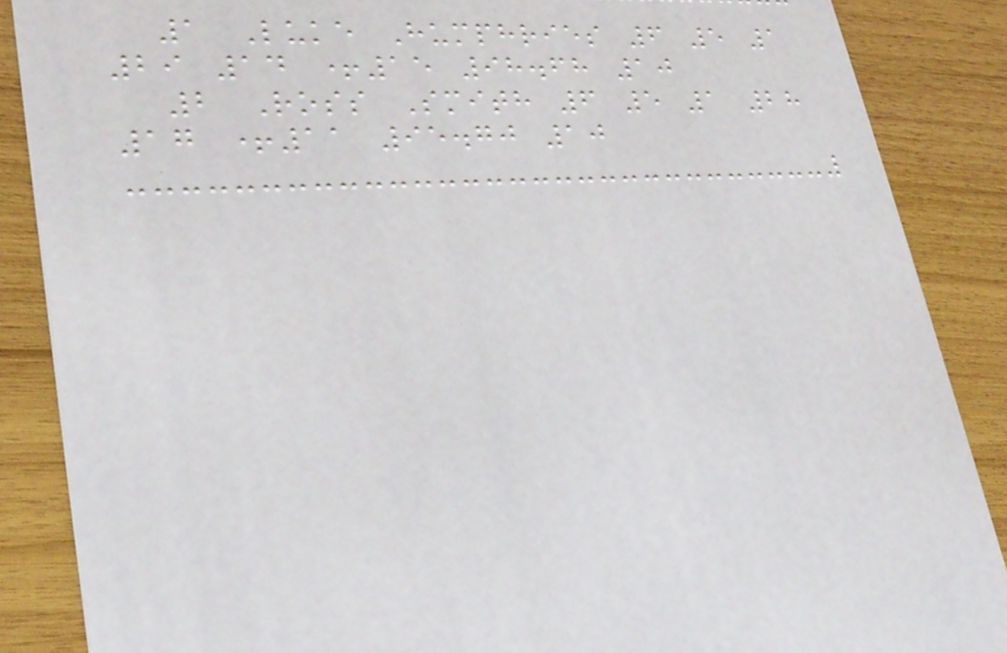1 Luke Humphries 6 5 1
29 14 +15 98.68 10
2 Ross Smith 6 5 1 28
17 +11 95.70 10
